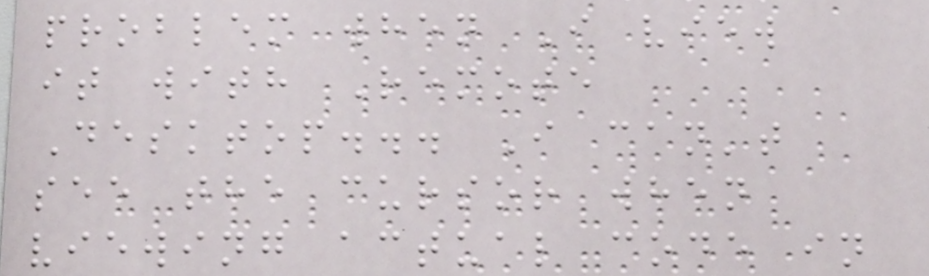problem when I view
it with Remote
Desktop... I can't
see the cursor when
viewing actual code in
